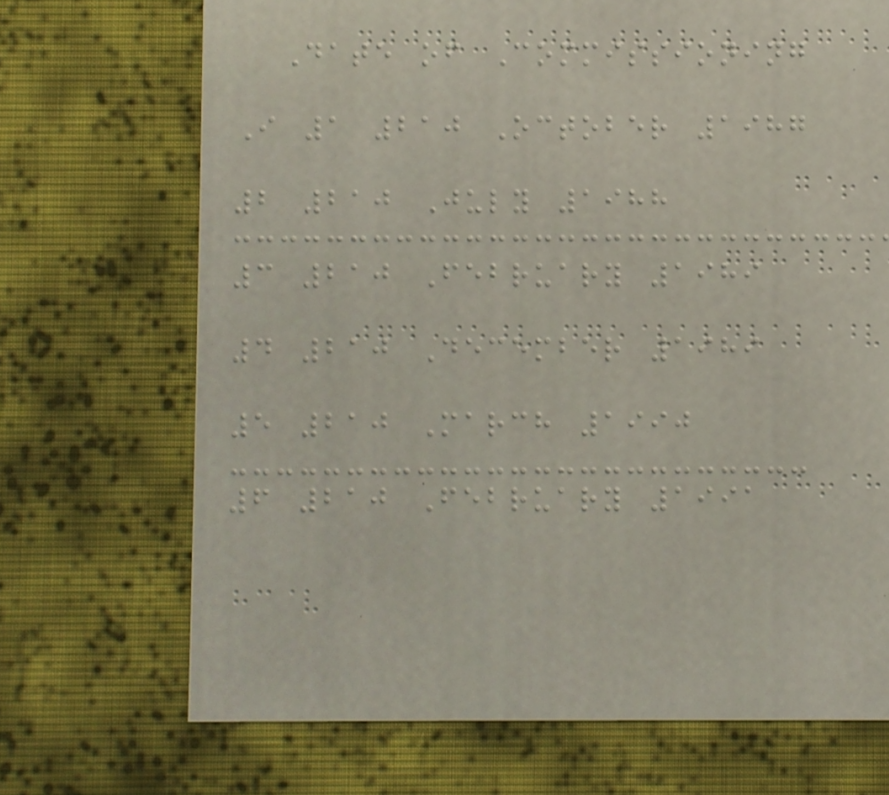Date of Commissioning
I 1 210 October 1987
2 210 July 1988
3 210 February 1989
4 210 December 1989
5 210 March 1990
6 210 February 1991
